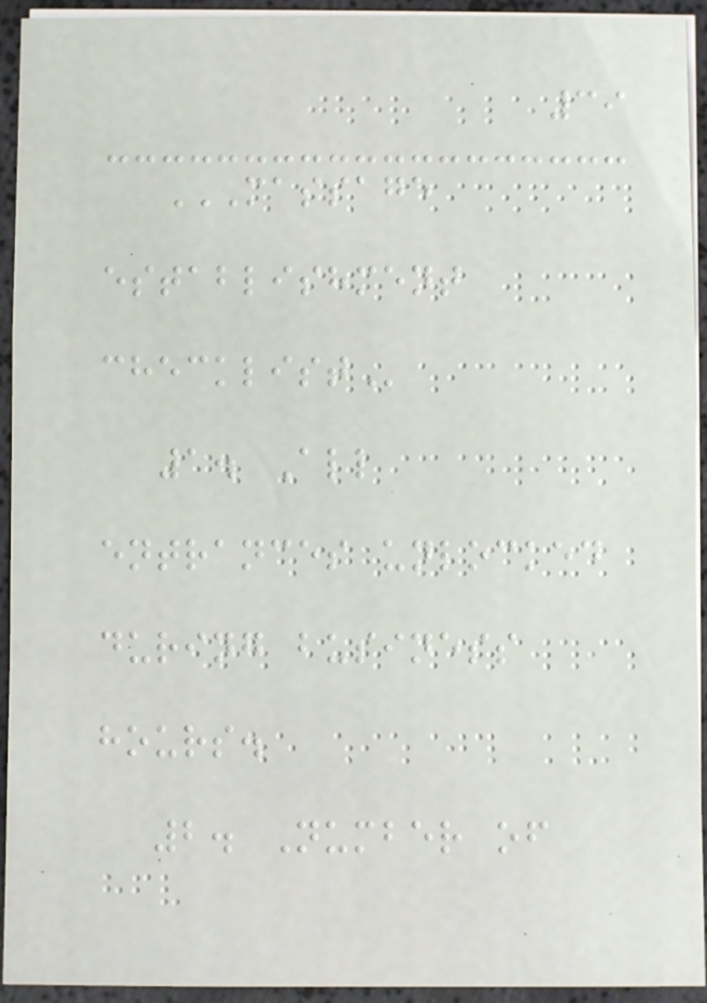39
MASSAGE
ESTABLISHMENT
CHECKLIST
1. All
entrances unlocked
during business
hours.
2. Number of
